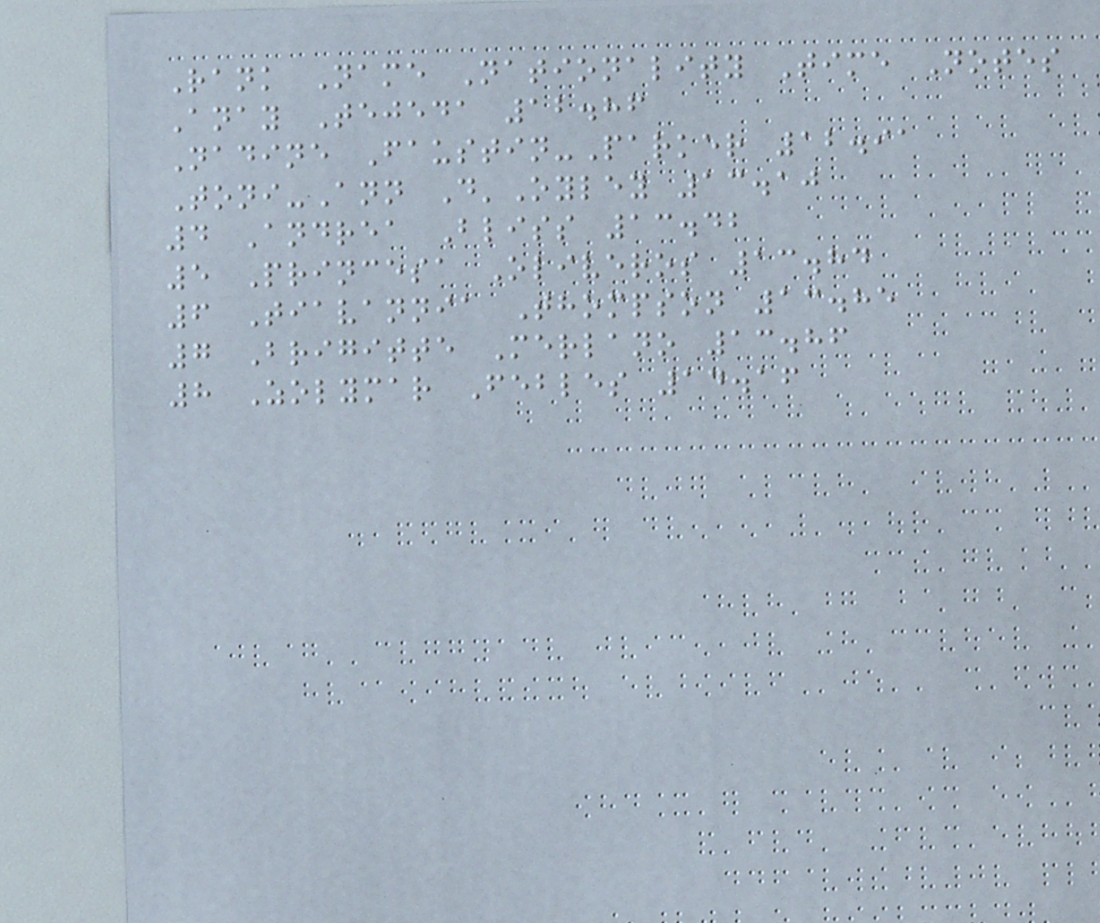Rank Name Nationality Time Notes
Anay Tejeda 12.86
Nadine Faustin-Parker 12.91
Toni-Ann D'Oyley 13.10
4 Andrea Bliss 13.42
5 Princesa Oliveros 13.84
6 Tiavannia Thompson 13.85
7 Brigitte Merlano 13.86
8 Zolymar Febles 14.16
